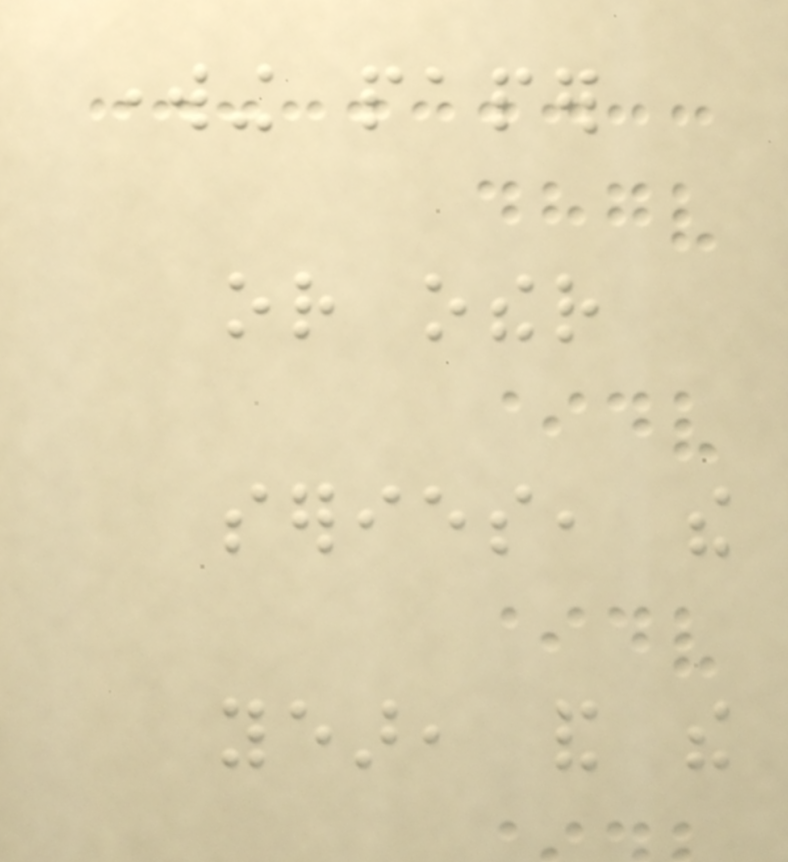working paper
or other
series, the
year, and the
